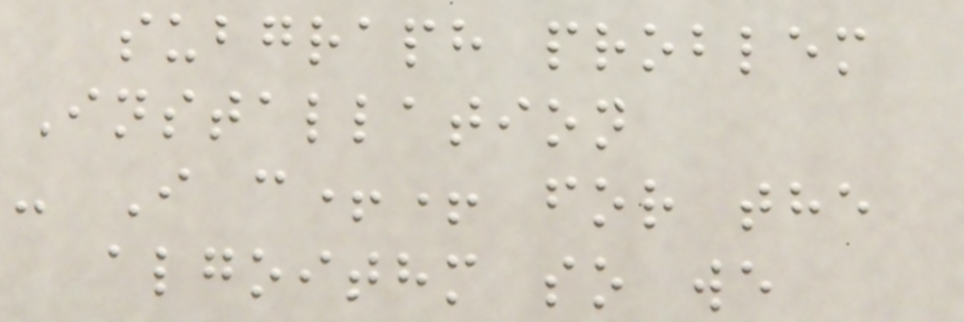subgraph problem
Installation
- I c++ for the
algoithm so we
